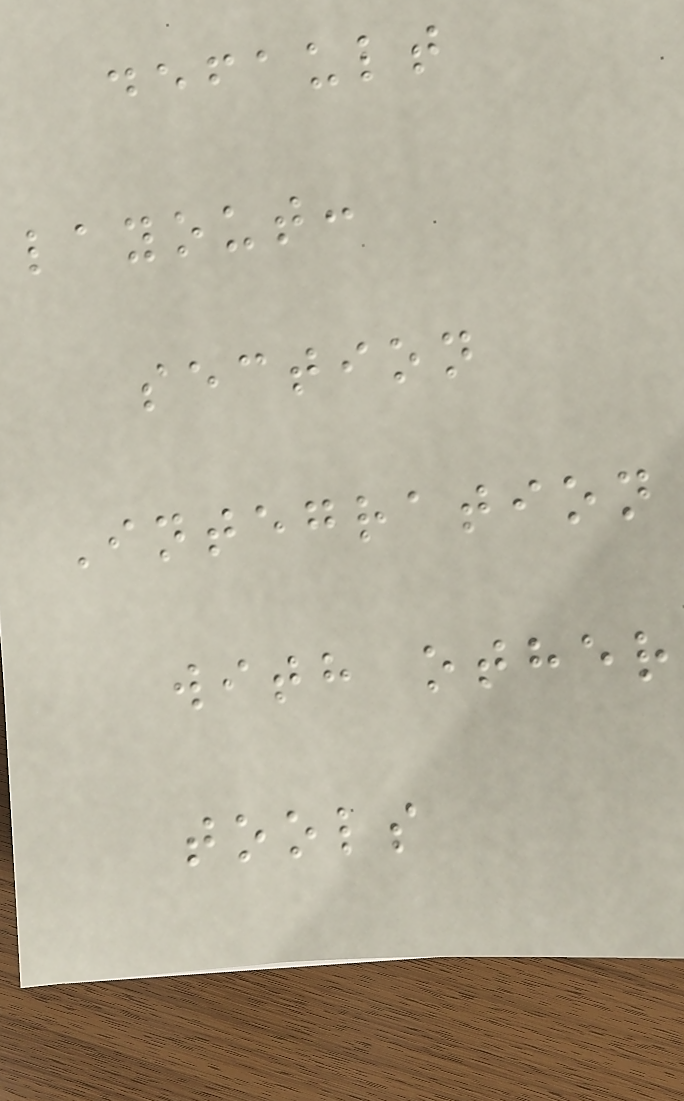default
layout:
section
Integration
with other
tools
